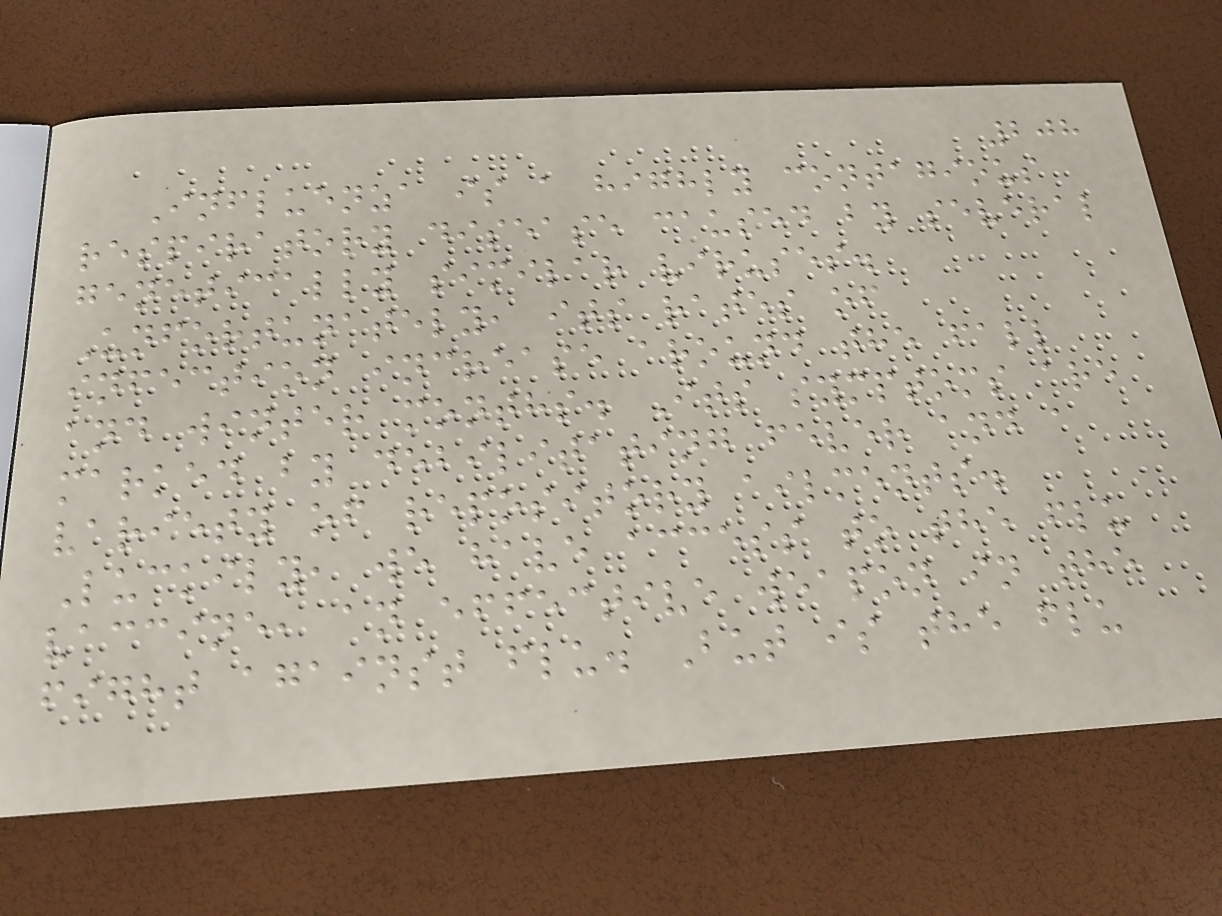208
Influenza is a highly contagious
respiratory disease caused by several
genetically similar viruses.
Unfortunately, its rates of
infection increase around the fall
and winter months. Its symptoms are
marked by debilitating fever and a
variety of repository ailments.
Luckily, we have access to the flu
vaccine, an effective weapon in the
fight against flu. But is the flu
